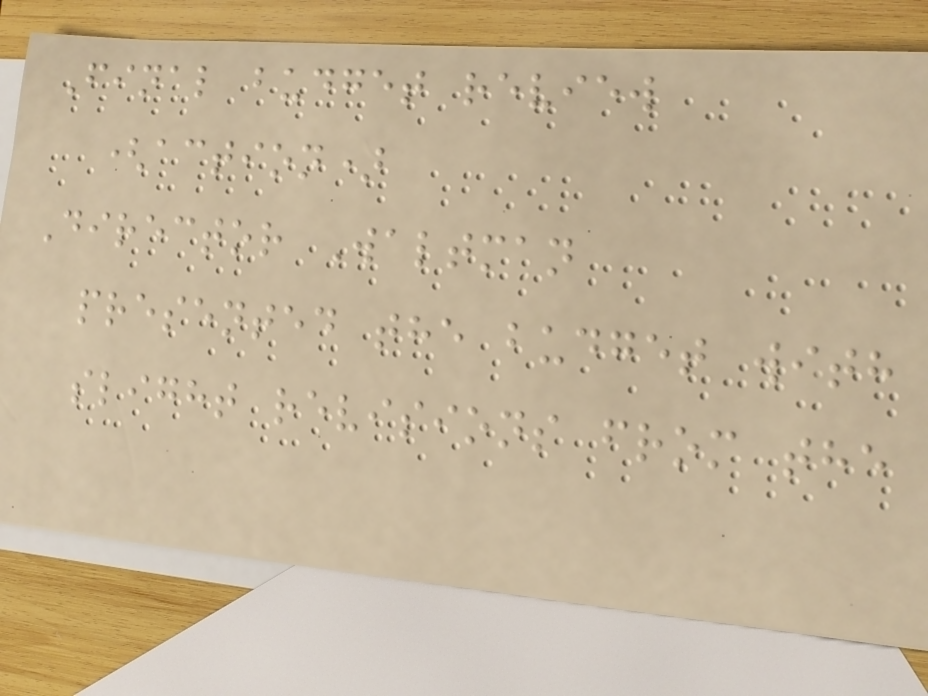Final budget review
(action)
Director Waltman
presented the budget with
slight revisions from the
